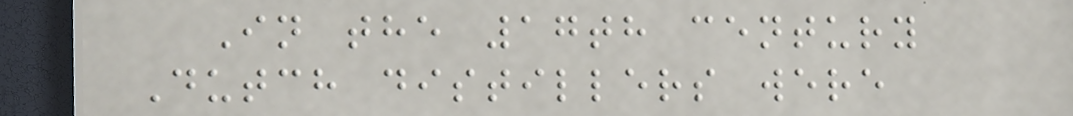In the 17th century
Dutch distillers were
